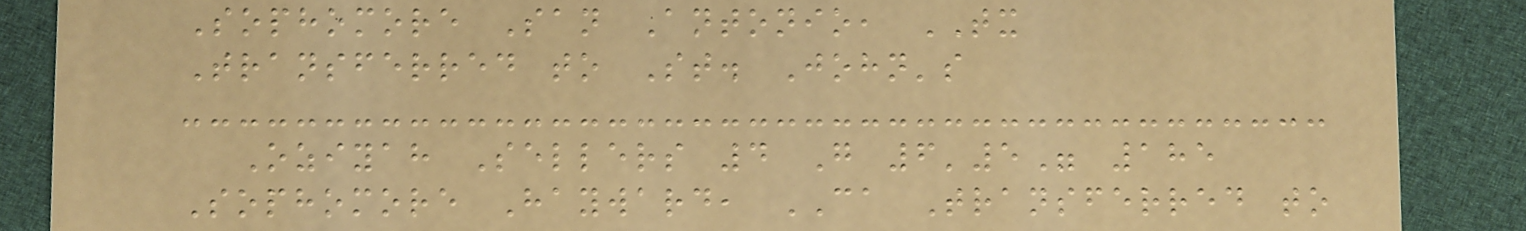Sophomore San Antonio, TX
Transferred to St. John's
Oziyah Sellers 4 G 6'5" 185
Sophomore Hayward, CA Transferred to
